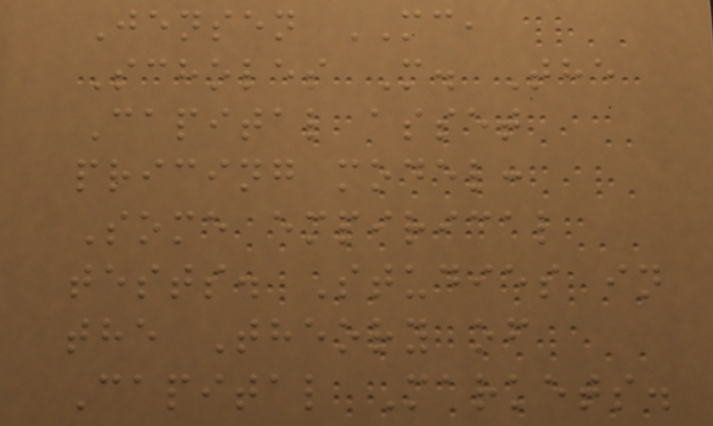Jensen MC,
Scholes M. The
Capital asset
pricing model:
Some empirical
tests. Studies in
the Theory of
Capital Markets.
